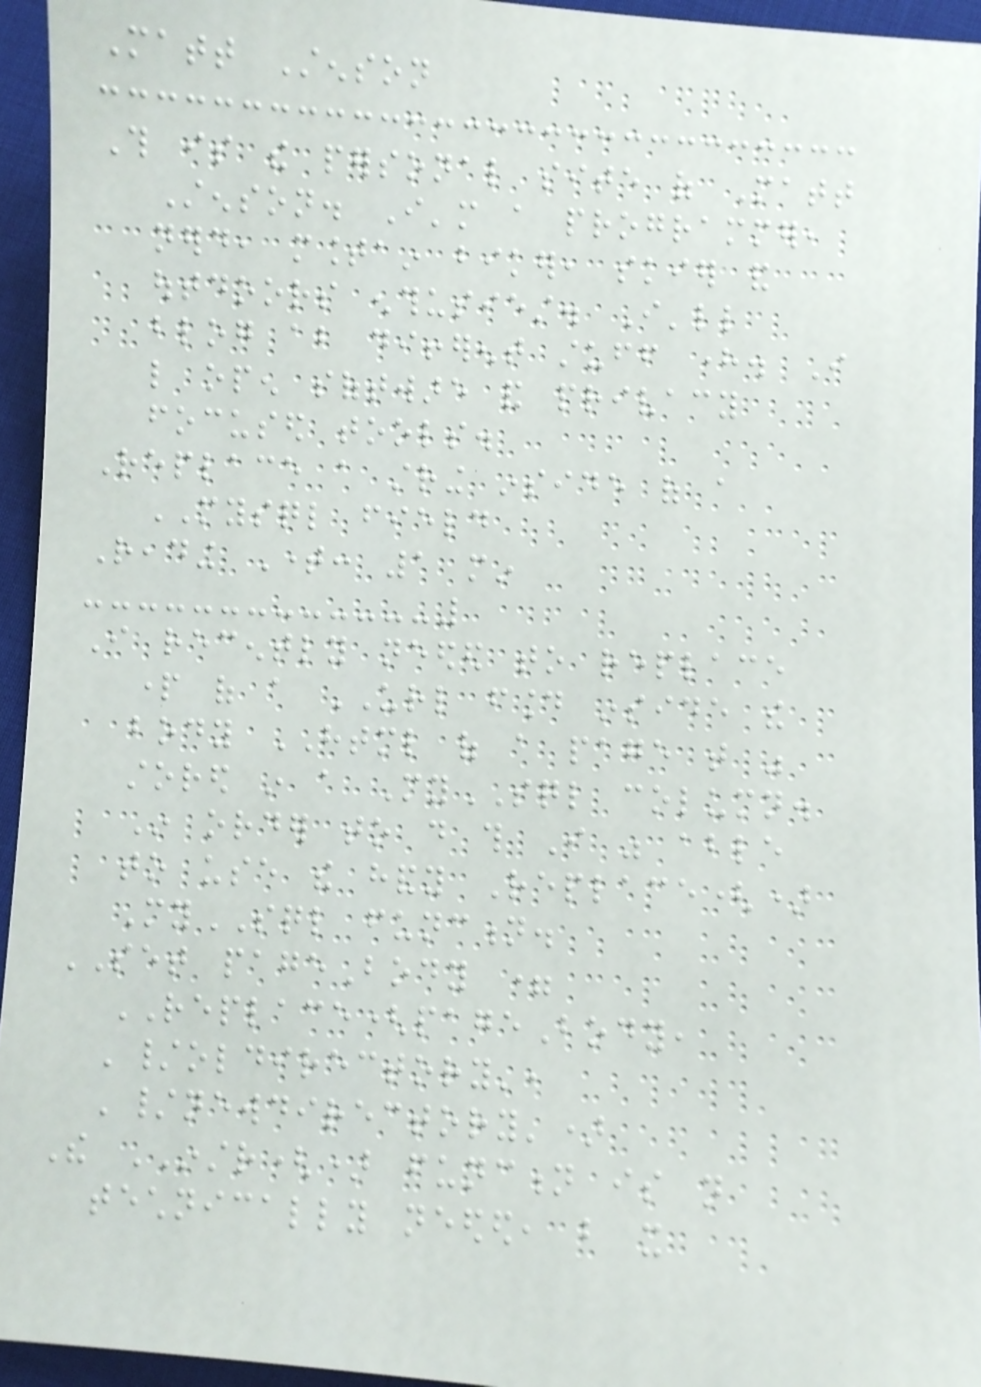Matt Stenson
This is the personal site of Matt
Stenson. I'm a programmer,
nerd, mountain biker, skier and
outdoors enthusiest. I'll
blog about different stuff here. I
like open software and privacy
focused tools.
Replace a string inside of a
MYSQL field
Reading Time: 1 min
I recently needed to replace
part of a URL found inside the
body HTML of a page that was
stored in a MySQL column.
In order to do this I was able
to use the handy Replace()
MySQL function.
SET pageBody =
REPLACE(pageBody,
'/oldirectory',
'/newdirectory')
The INSTR() function is not
technically needed, but it
